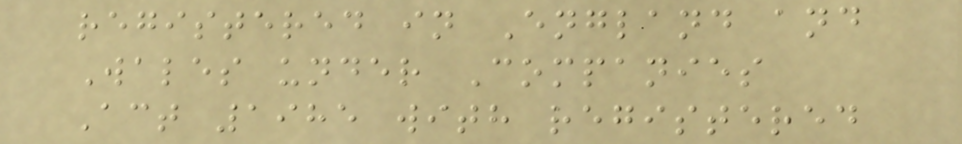registered in England and
Wales under Companies
Act 1985 with registered
